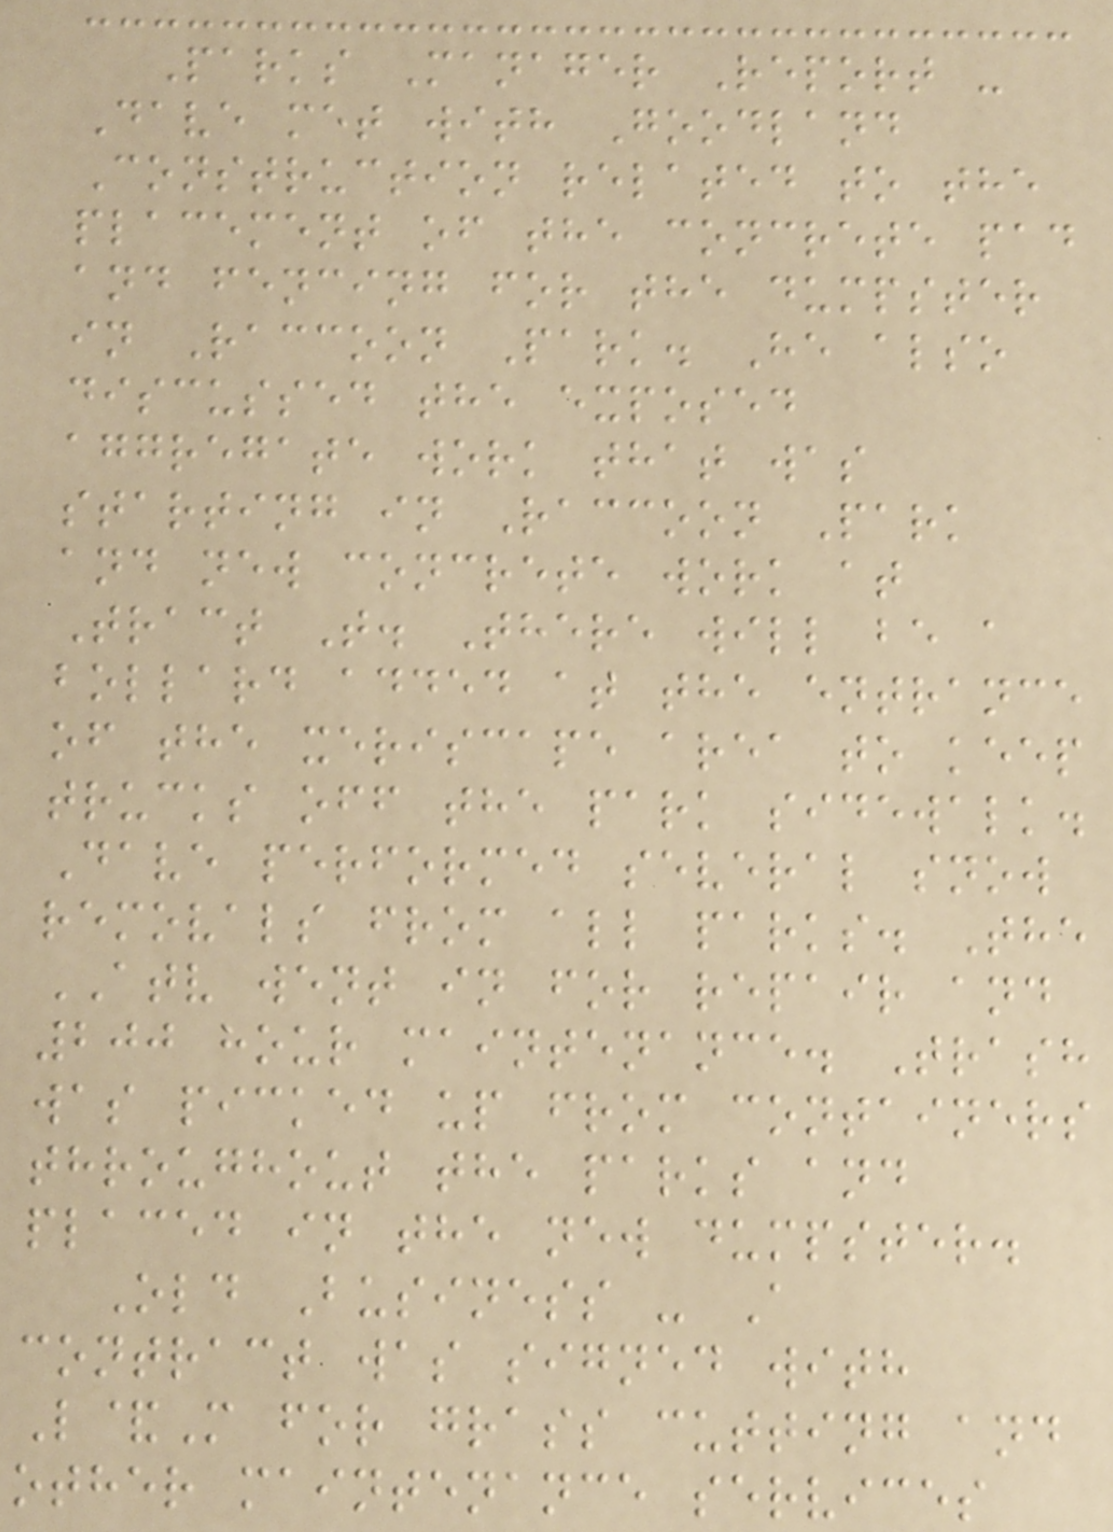Parks Manager Report -
Dave met with Goodland
Construction related to the
placement of the concrete pad
and fencing for the dumpster
in Raccoon Park. He also
discussed the exposed
aggregate work that was
starting in Raccoon Park
and new concrete work at
Tract T. There will be a
bollard added at the entrance
of the xeriscape area to keep
trucks off the park sidewalk.
Dave performed several snow
removals from all parks. The
ATV went in for repair and
200 hour maintenance. Trash
was picked up from containers
throughout the parks and
placed in the new dumpster.
Old Business - A
contract was signed with
L&M for grass cutting and
other maintenance services
